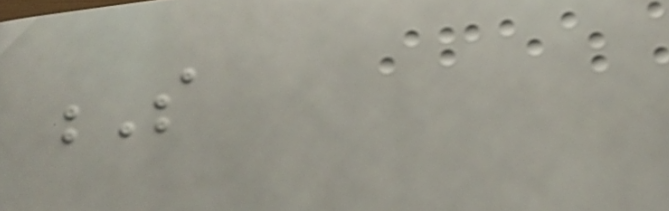S
